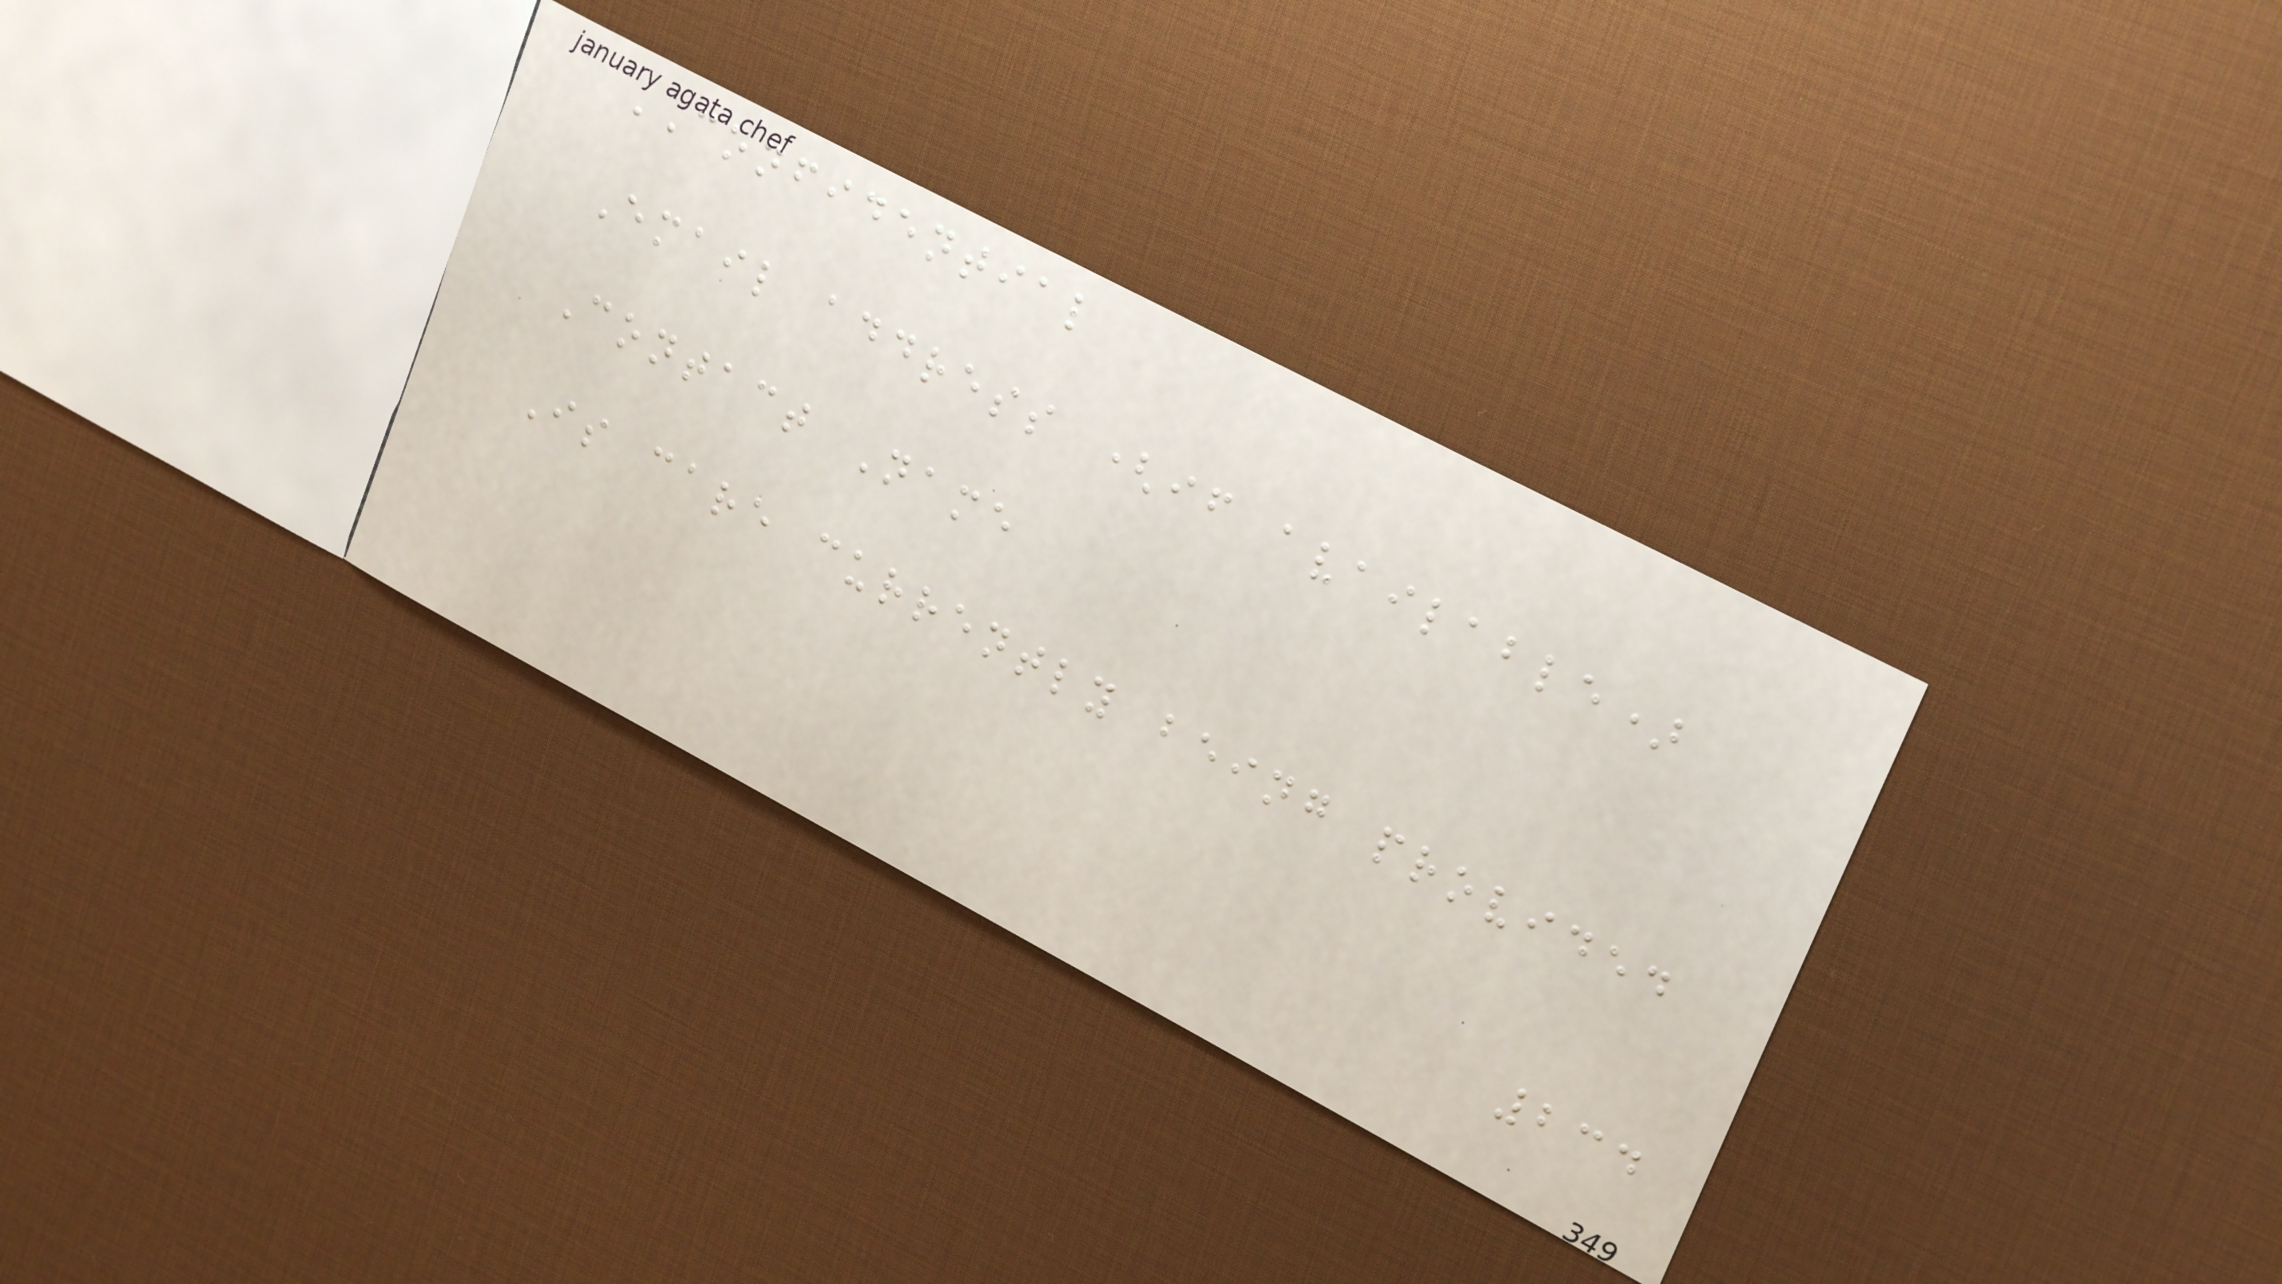CONFIDENTIAL
Email address (if available)
Contact Name
Is care currently being provided
234
